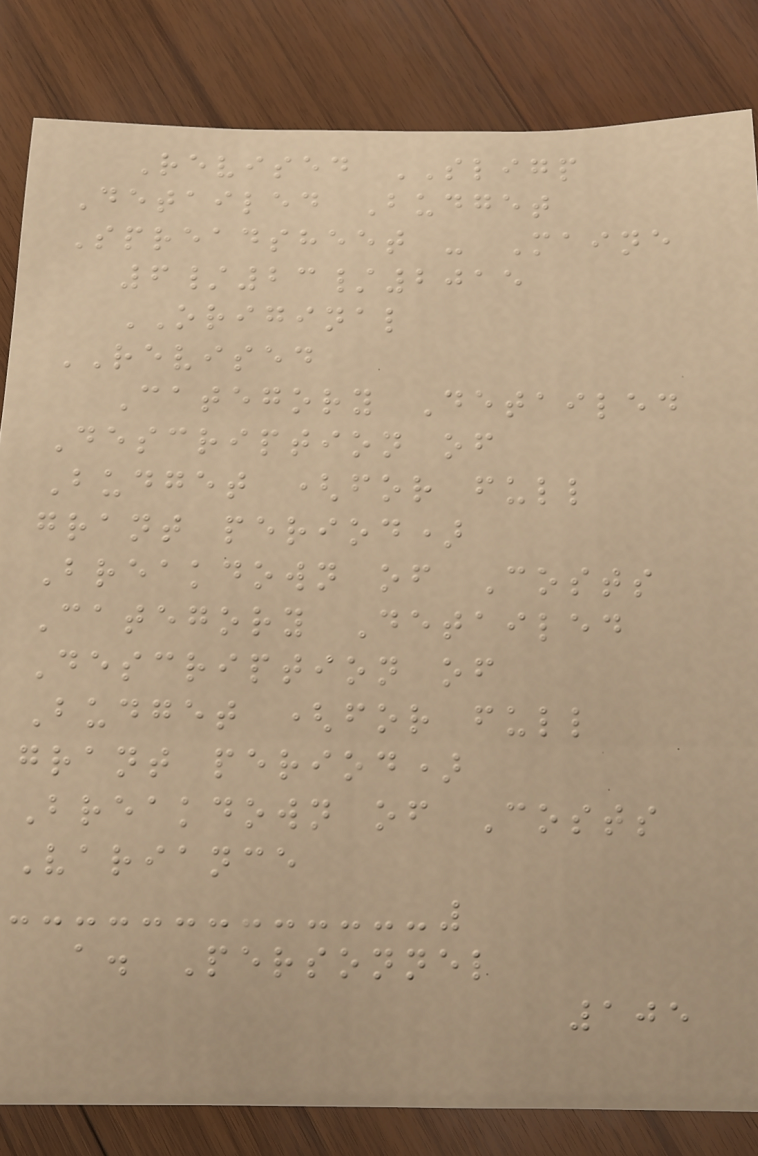Revised SLIGP
Detailed Budget
Spreadsheet - Maine
6/23/2015
ORIGINAL
REVISED
Category Detailed
Description of
Budget (for full
grant period)
Breakdown of Costs
Category Detailed
Description of
Budget (for full
grant period)
Breakdown of Costs
Variance
a. Personnel
105
